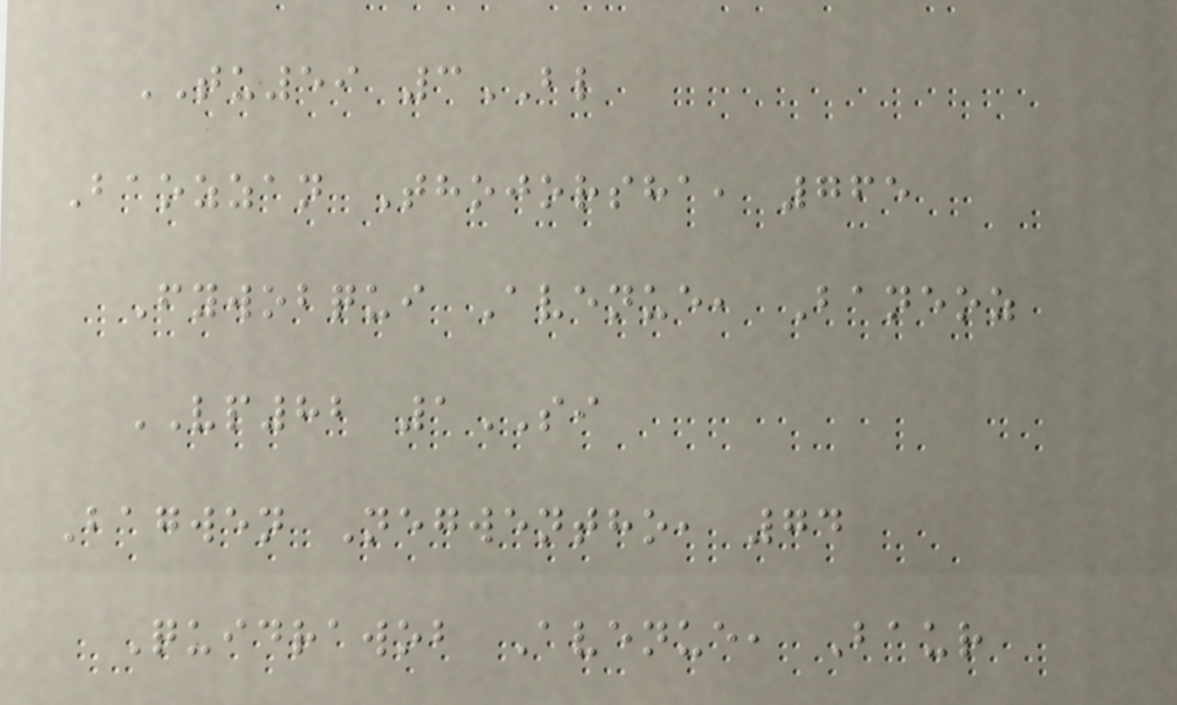TU59 3BL
Baozzan Thojorsha, 765
Fywobqui Avenue, Baneoz
VP82 1SI
Bagwen Negwentho, 74
Quidrawob Avenue, Baur
